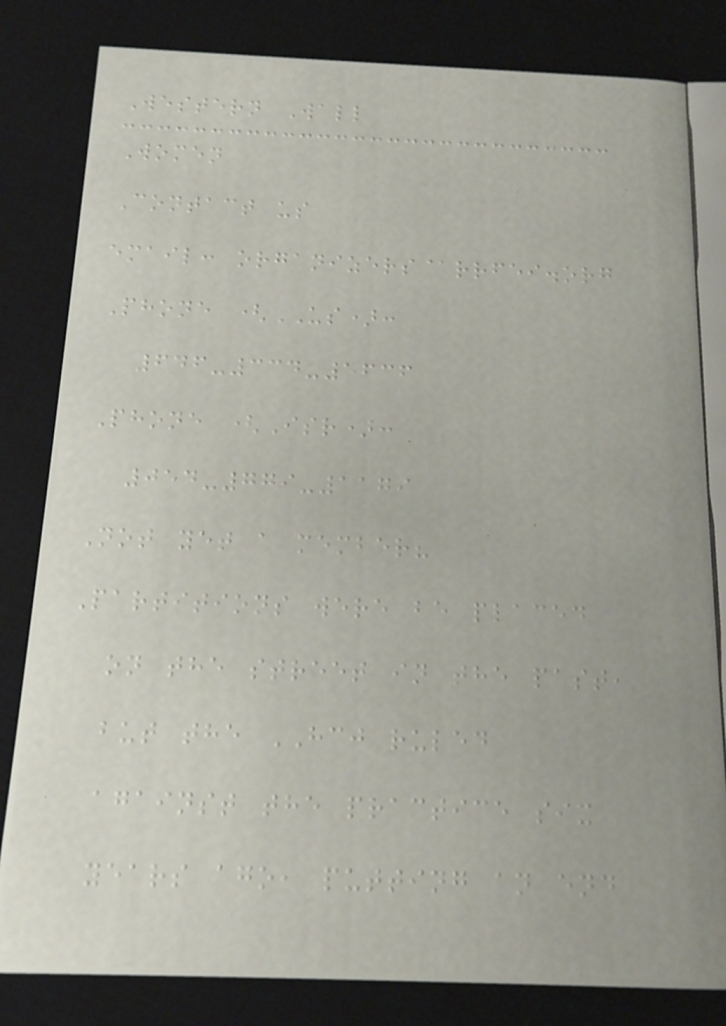Western Wall
Women
Contact us
email: organizers@rrfei.org
Phone (US):
646-334-5636
Phone (Isr):
054-779-1179
Not yet a member?
Partitions were be placed
on the street in the past,
but the HCJ ruled
against the practice six
years ago, putting an end
